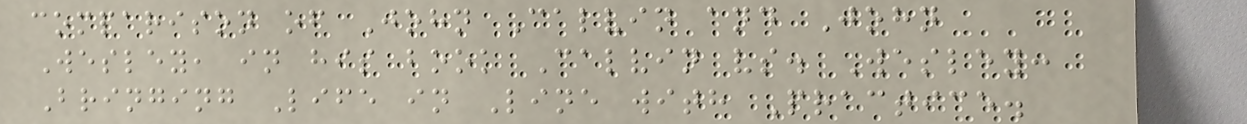comparison of John Calvin and John
Wesley, in his book Calvin vs. Wesley:
Bringing Life in Line with Practice.
